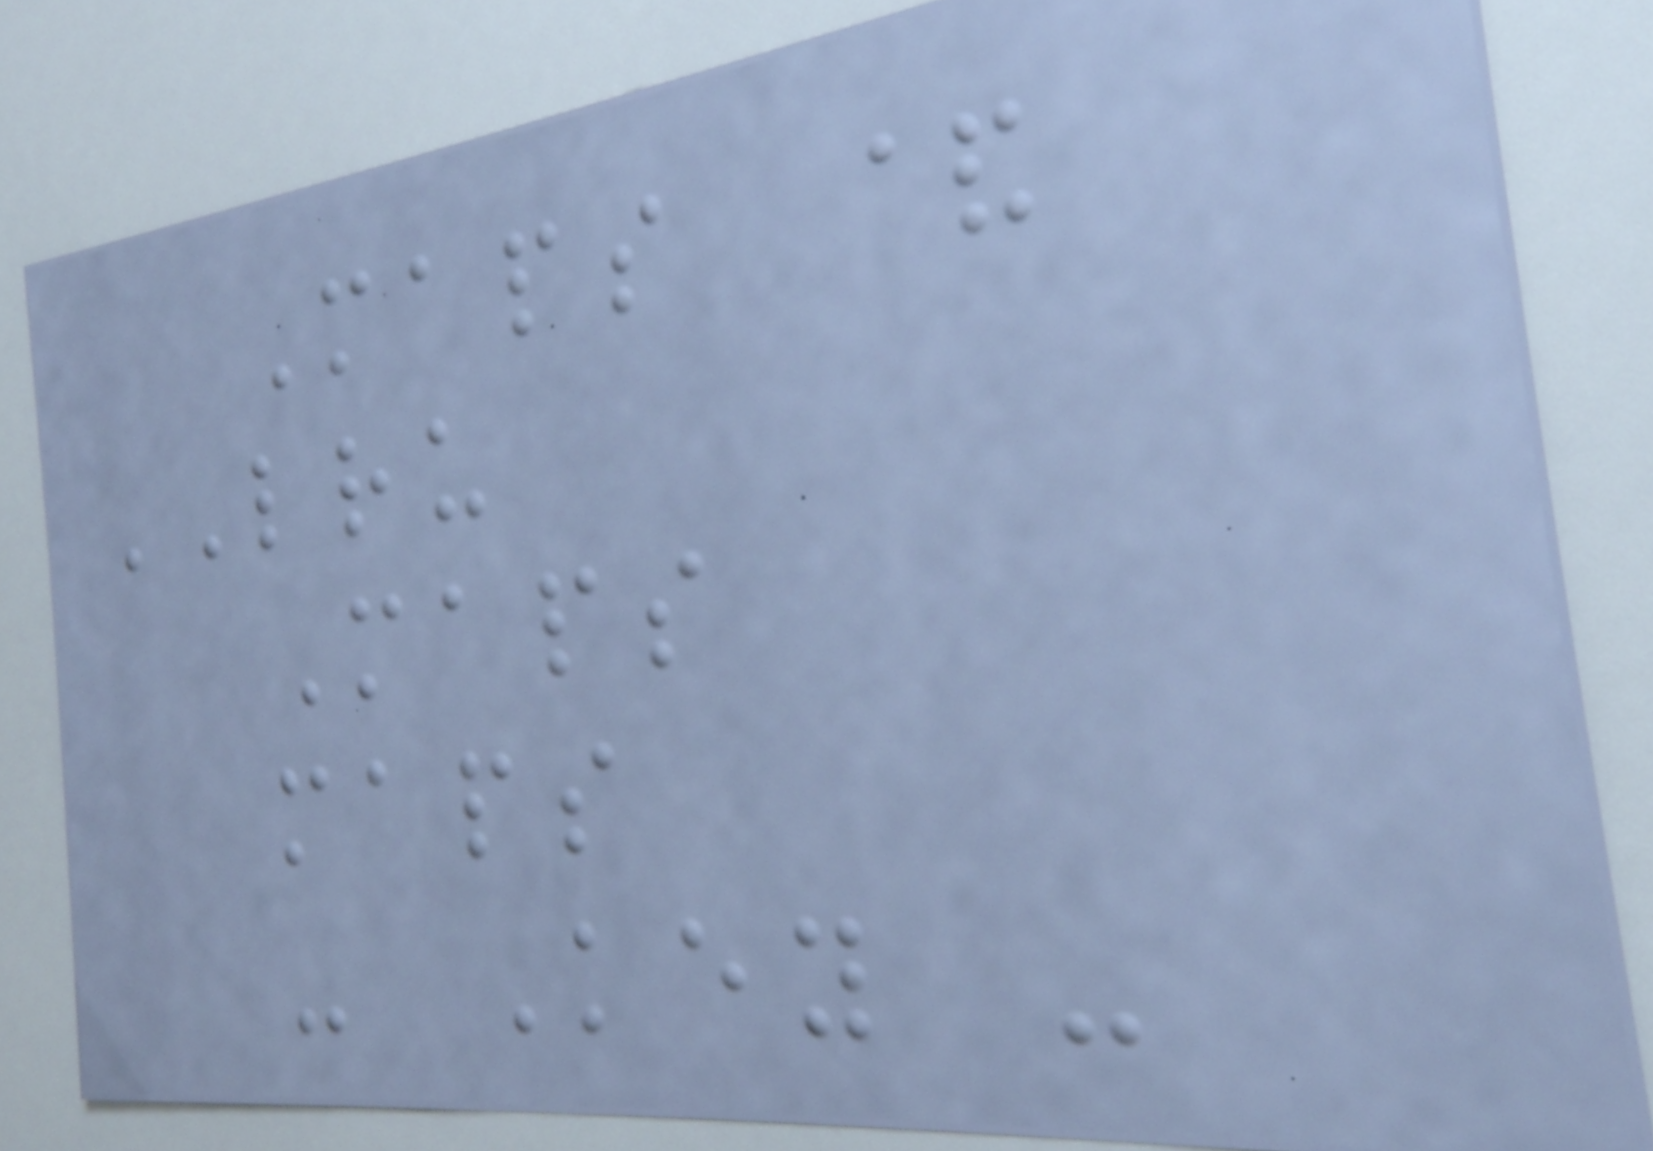Maps &
LRU
Maps
maps
- Key -
